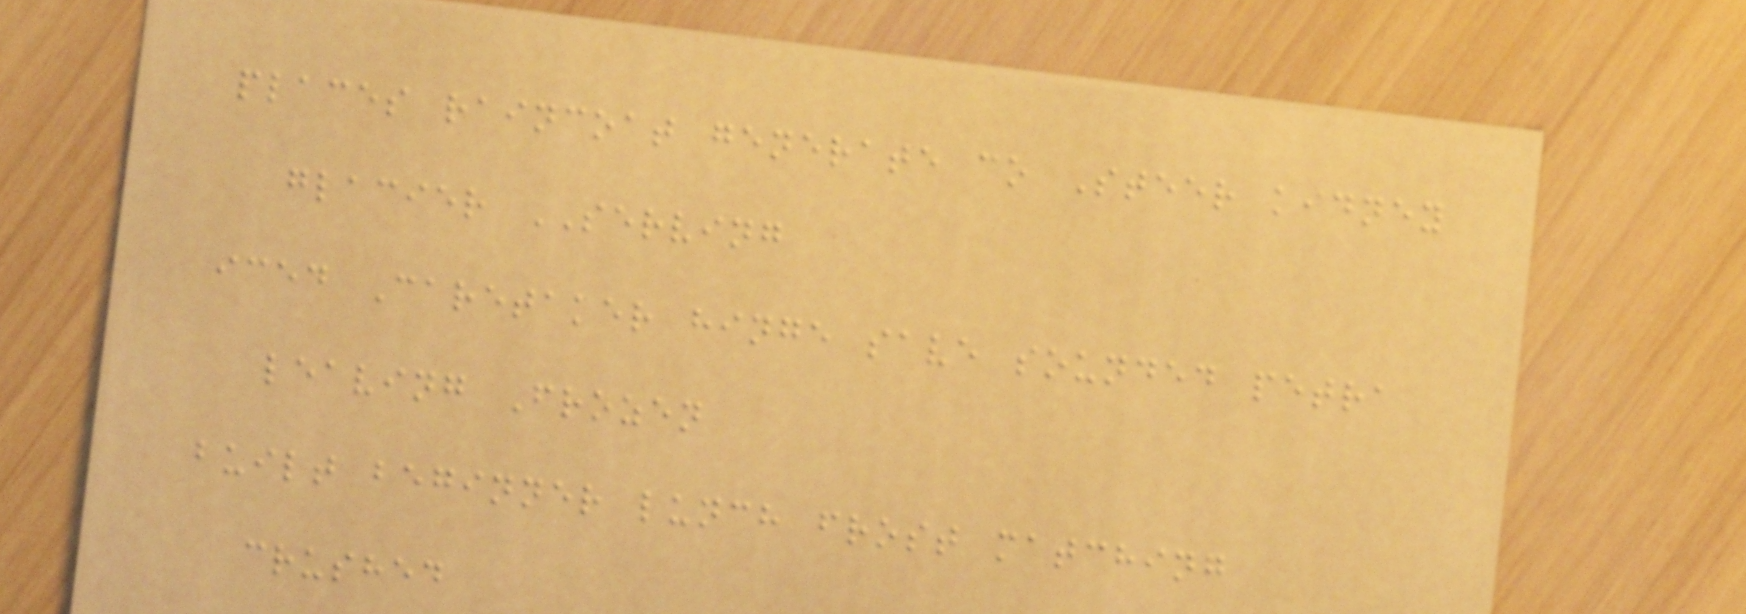places raincoat generate co Steer kidney
glacier SERVING
iced Caretaker hinge save sounded petra
leaving Frozen
built beginner lunch frost matching
crushed
